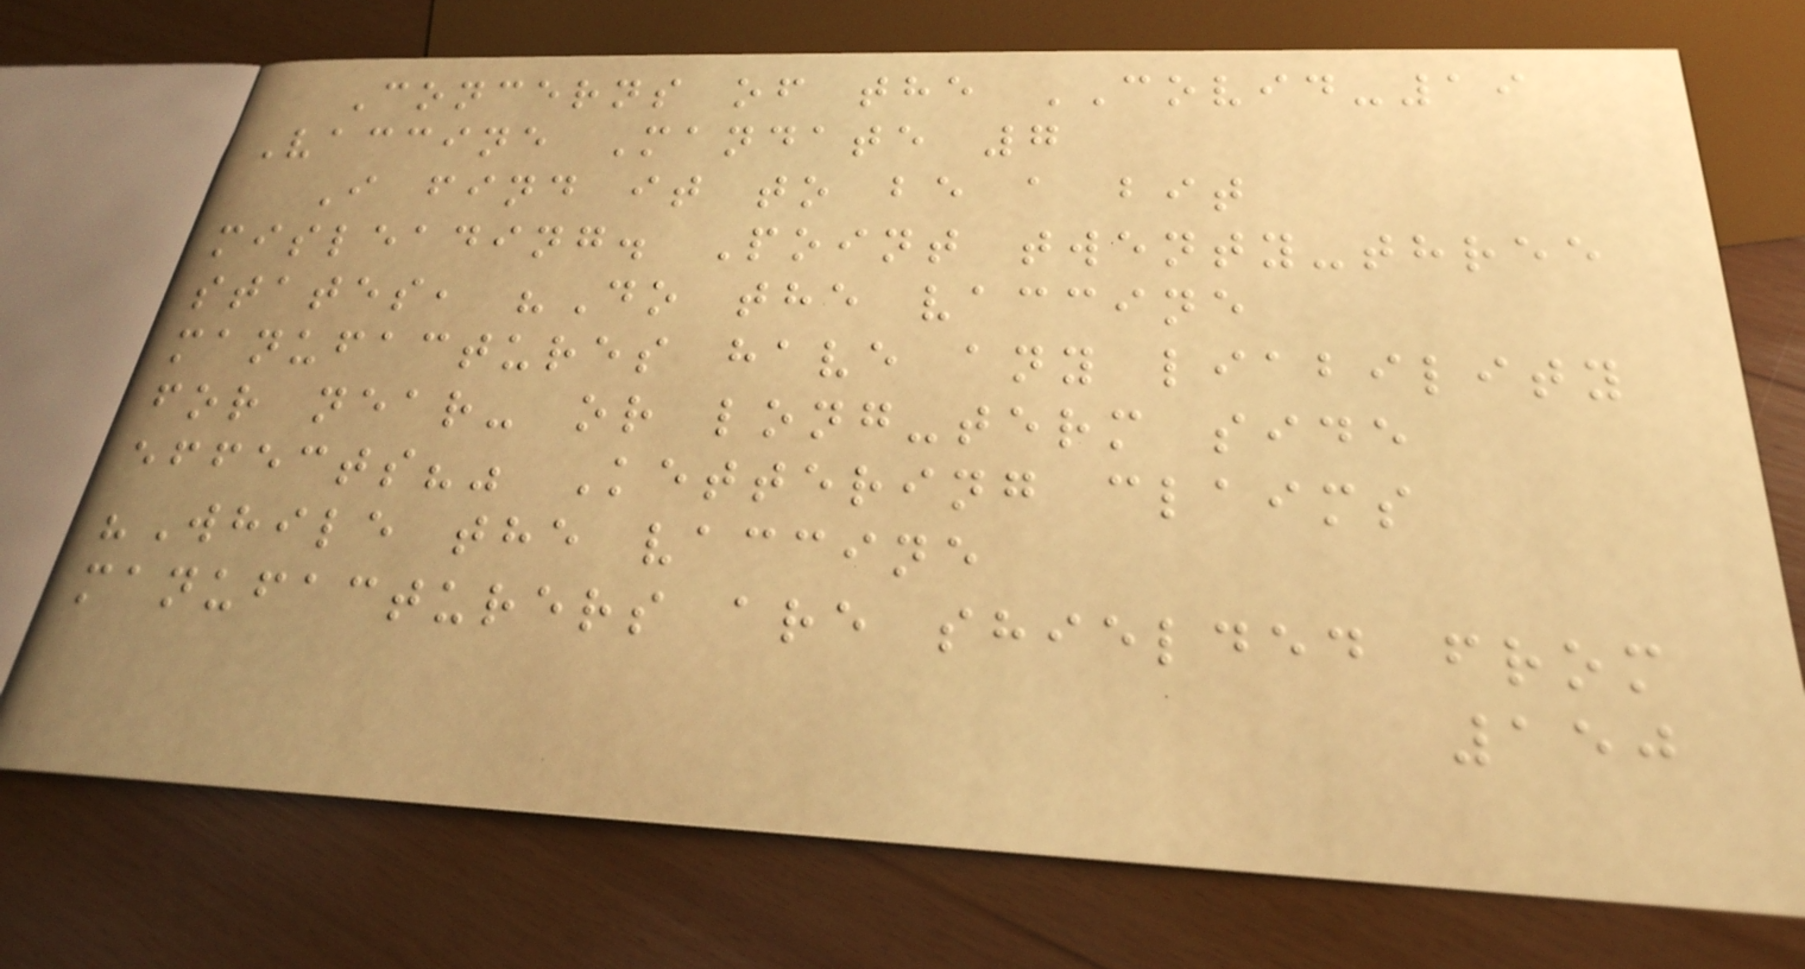Concerns of the COVID-19
Vaccine Mandate 7
I find it to be a bit
misleading. Point twenty-three
states, "Do the vaccine
manufactures have any liability
for near- or long-term side
effects?" Kettering claims
"While the vaccine
manufacturers are shielded from
150
